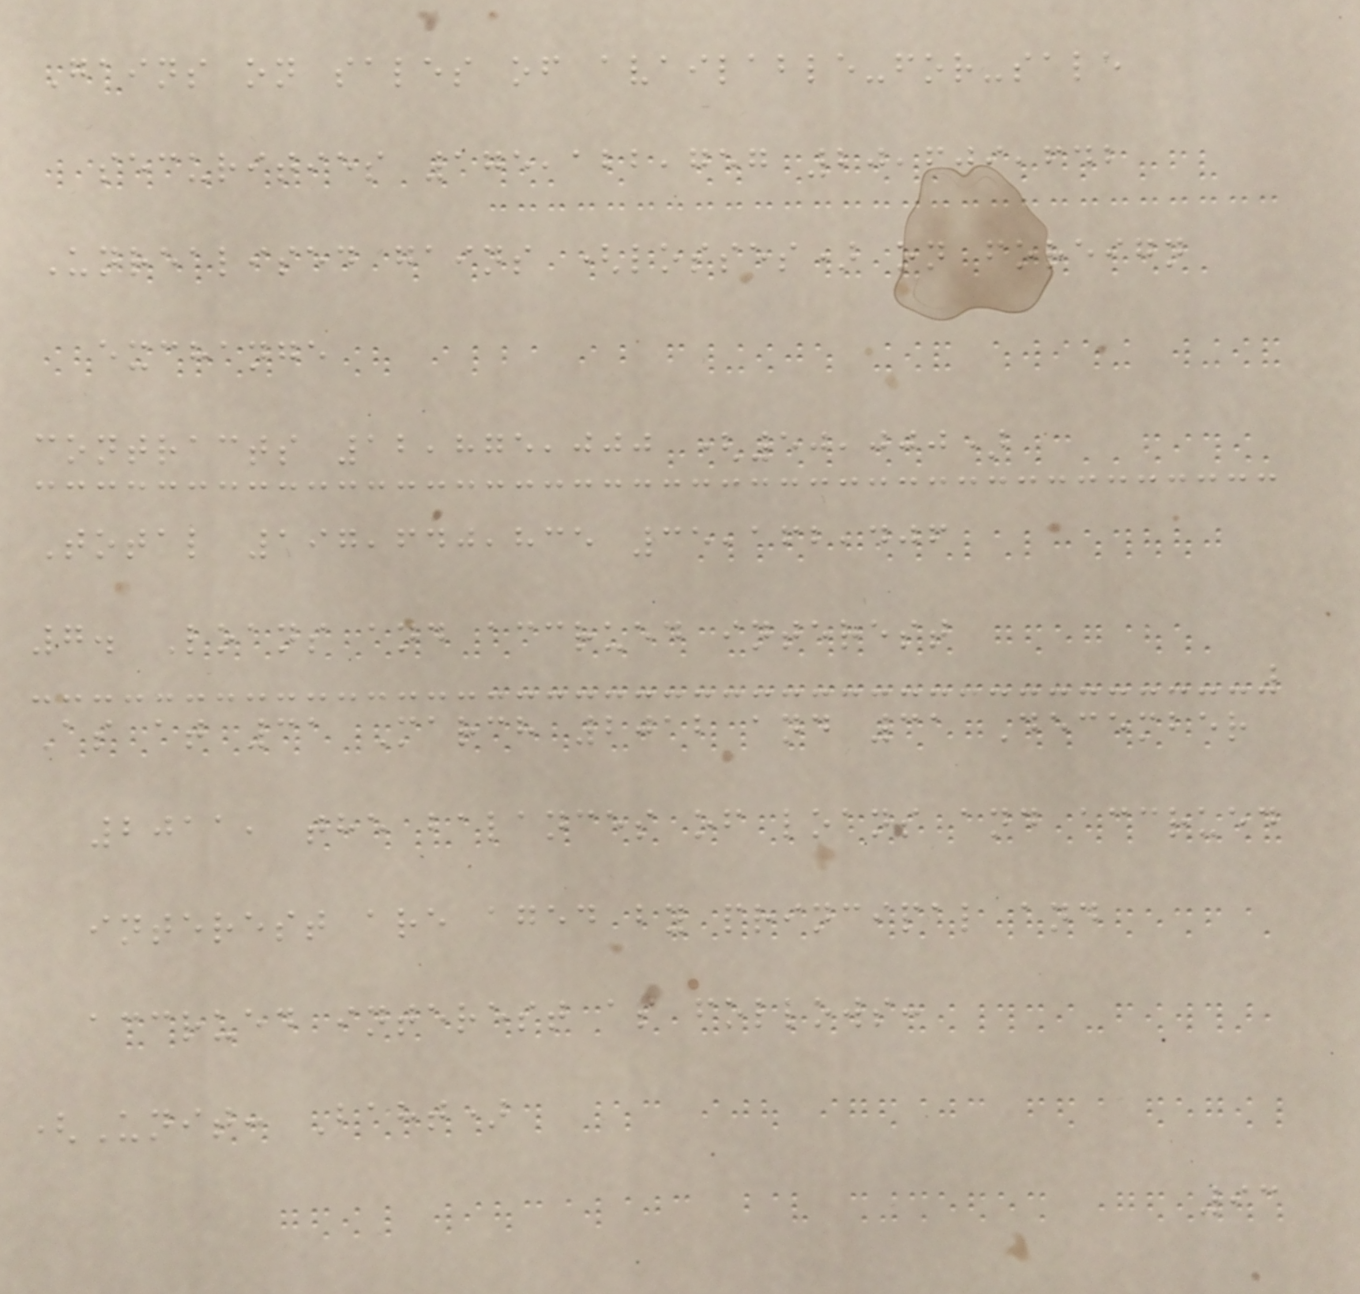Gains on sales of available-for-sale
securities 175,122,757 20,609,642
Unrealised gains (losses) on foreign
exchange
contracts 12,875,000 (50,000)
Total 197,640,835 35,162,406
7. Loans and accrued interest
As at 31 March 2012 and 31 December
2011, the balances of loans and accrued
interest are aged by principal and
accrued interest as follows:
(Unit: Baht)
93
